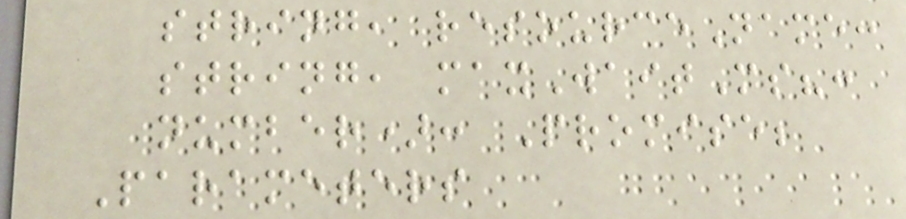string, resourceName:
string, maxWaitMs?:
number): Promise;
Parameters
